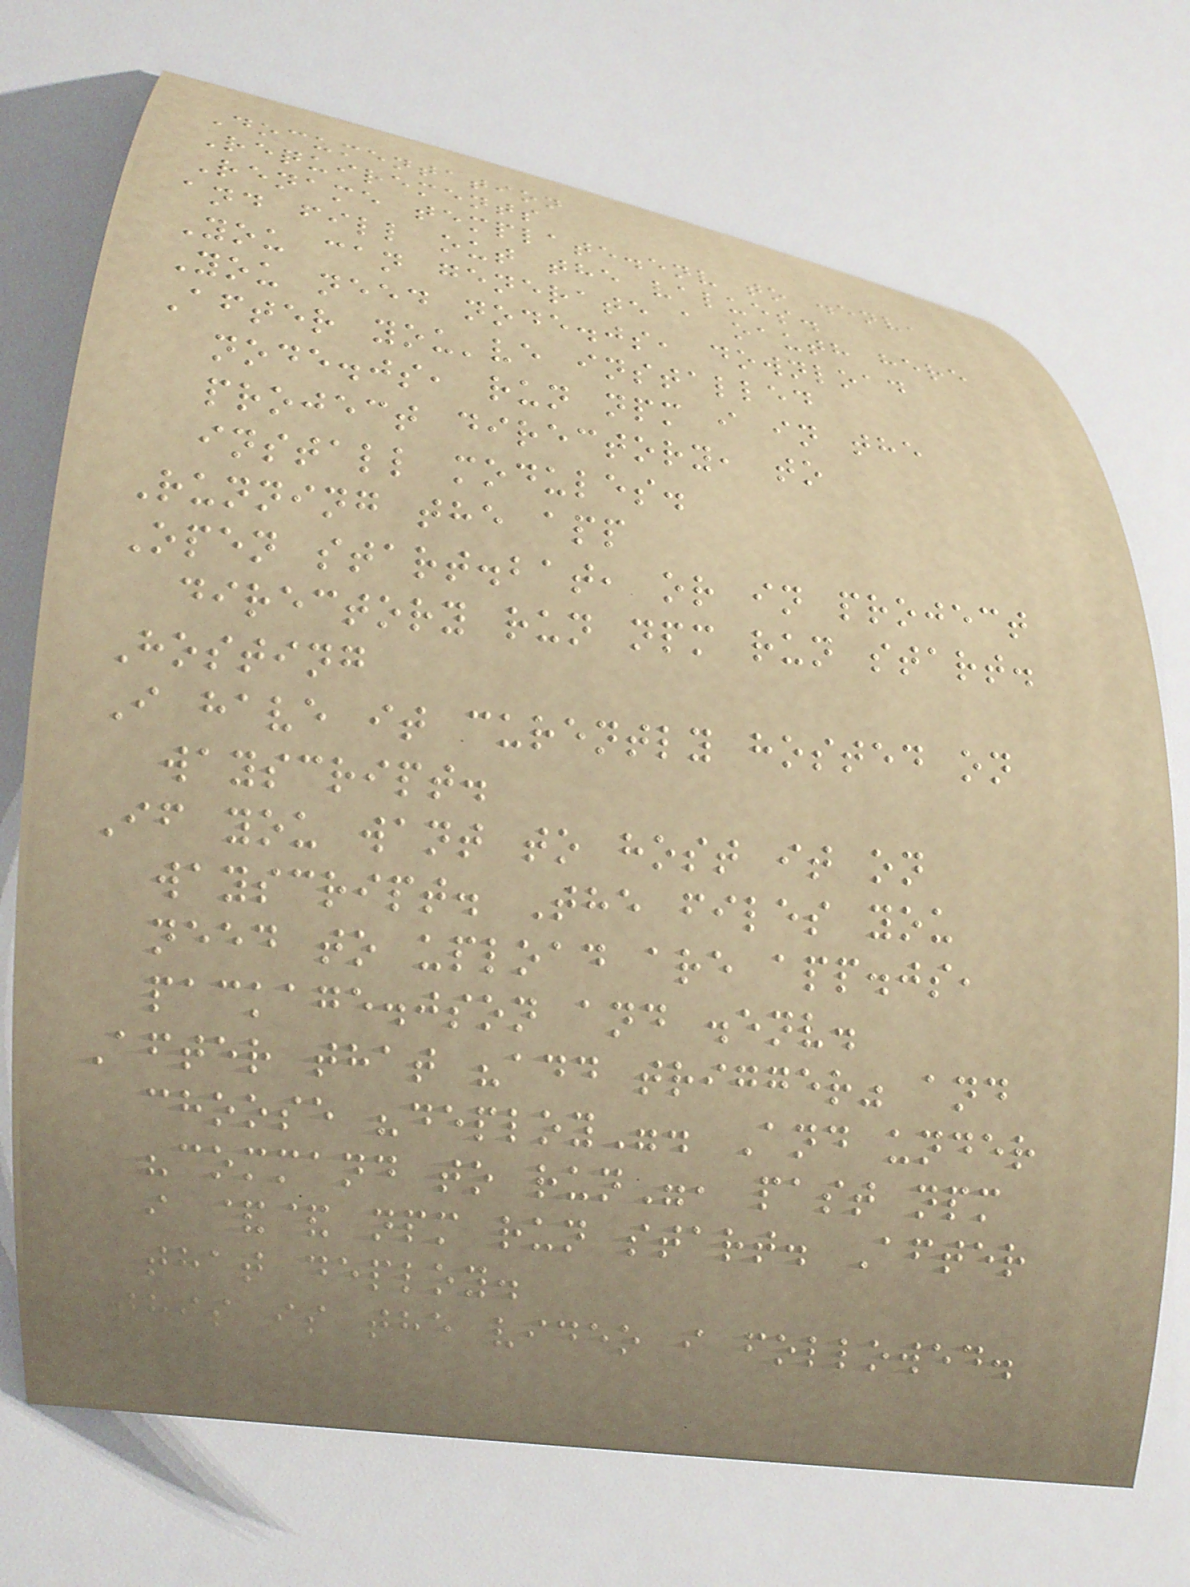Documentation
Requirements
Rename template.env to .env,
and fill out the values.
You can generate a oauth here
You need node.js, download
After you've installed
node.js, run npm i in the
project directory, to
install modules.
Running the app
Open start.bat, or in project
directory run npm run start.
Hosting
I have it curently hosted on
wayscript.
If you want to host it on
wayscript. The files you
need to upload are app.js,
package.json and .env.
After that "add trigger" and
choose "deploy". And under
"command to run", past npm
i && npm run start. After
that deploy.
This is the video i followed.
